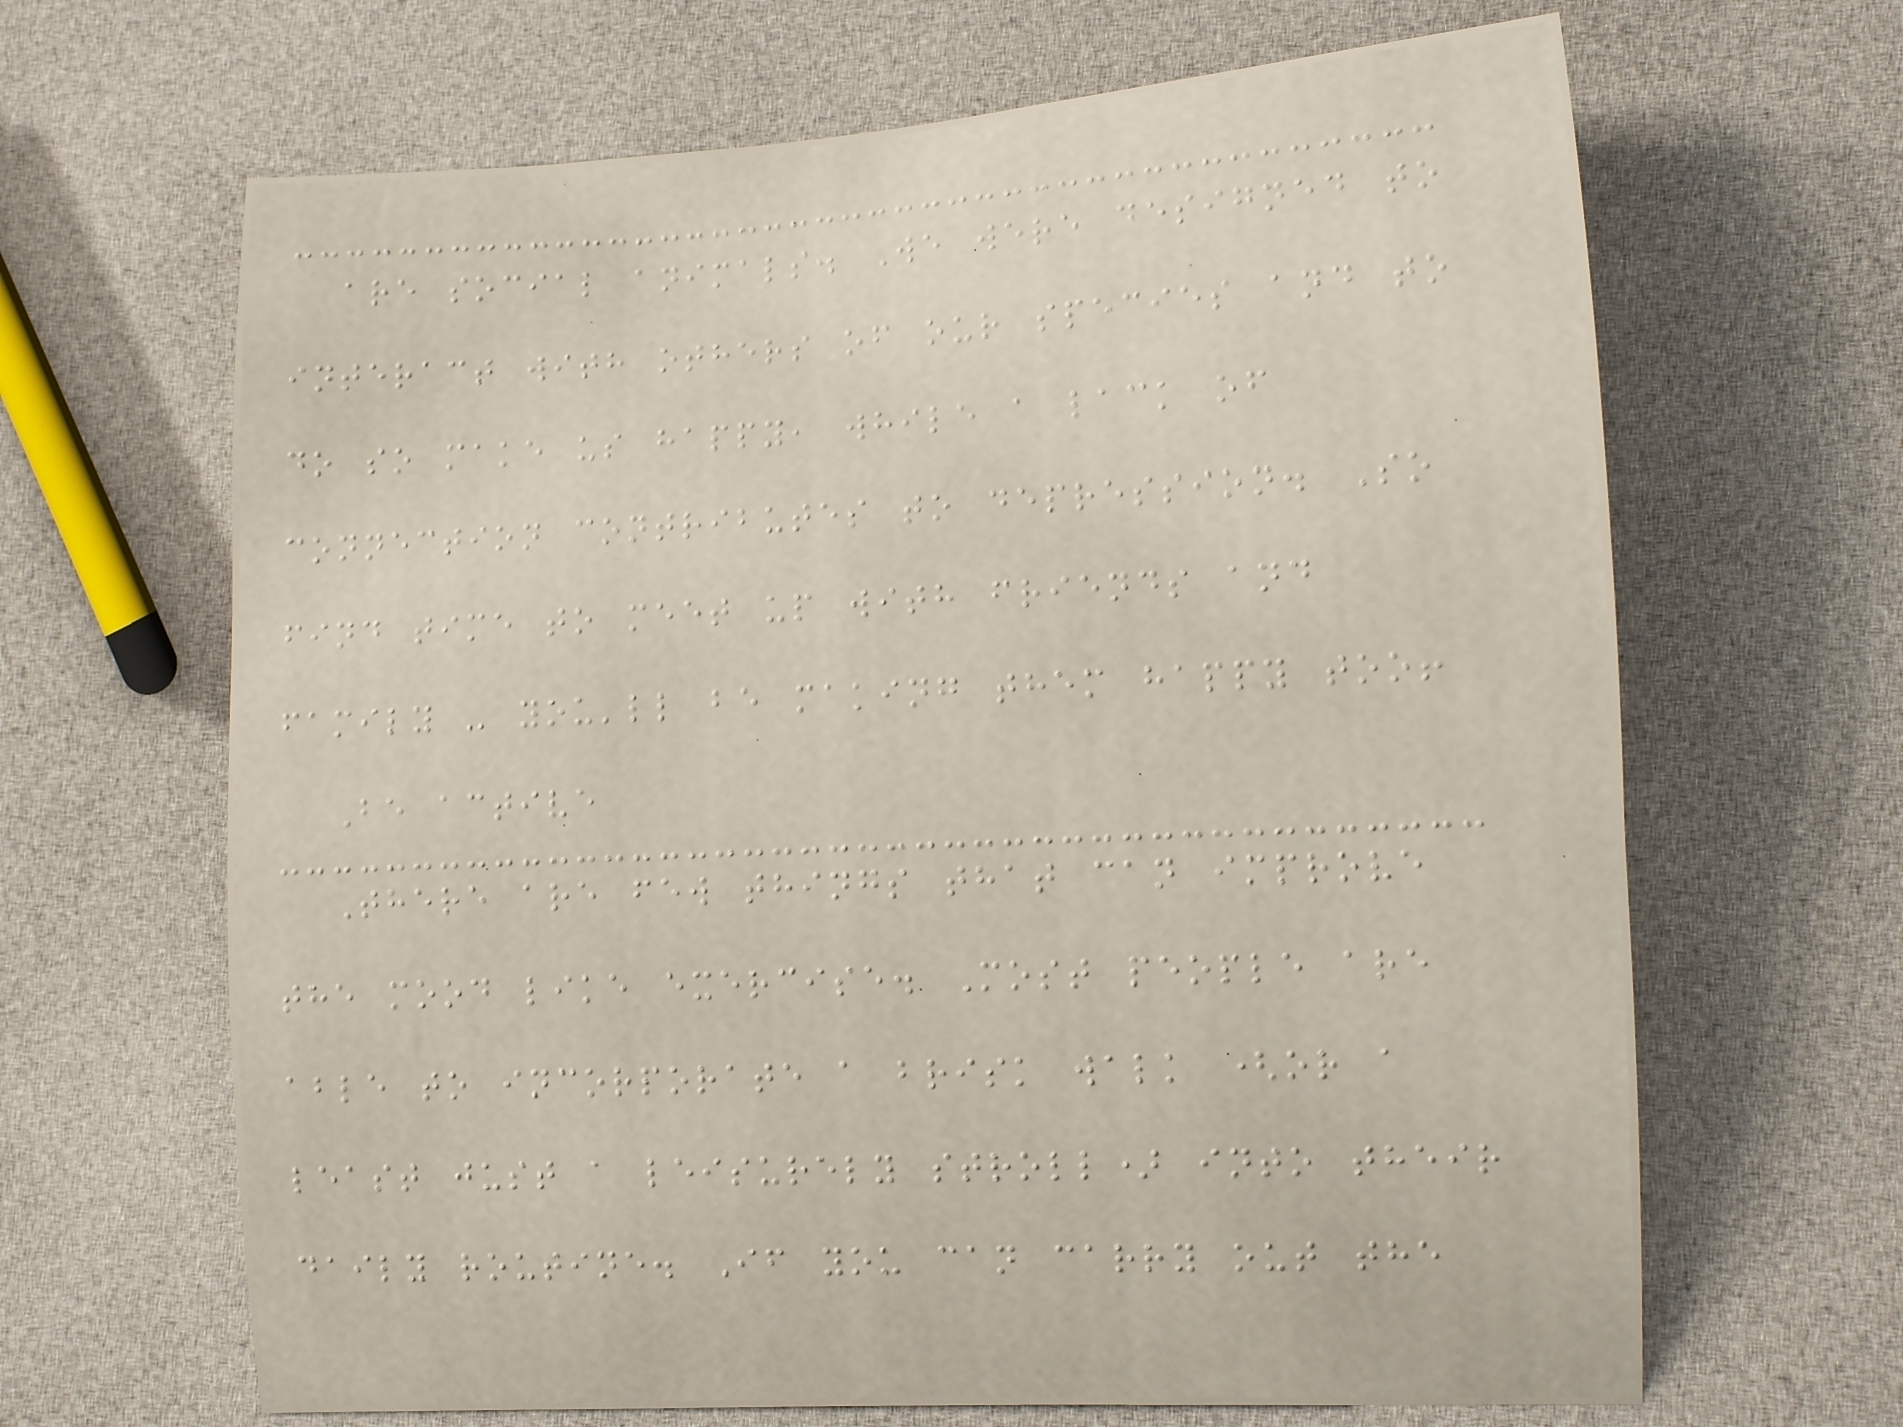are social animals. We were designed to
interact with others of our species and to
do so make us happy, while a lack of
connection contributes to depression. So
find time to meet up with friends and
family - you'll be making them happy too!
Be active
There are few things that can improve
the mood like exercise. Most people are
able to incorporate a brisk walk (or a
least just a leisurely stroll) into their
daily routine. If you can carry out the
